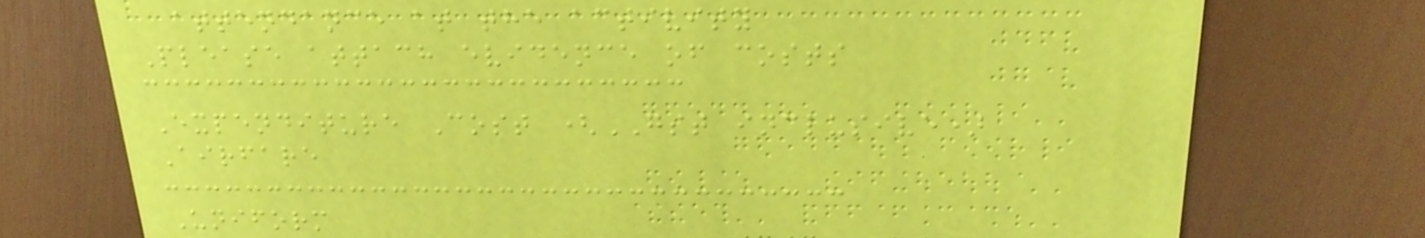attendance at the activity
Please attach evidence of costs
Expenditure Cost (GST inclusive)
Airfare
Uniform
